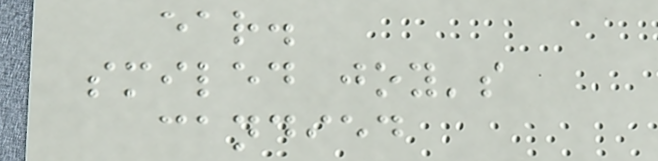ear.
smiled joy's
candied
